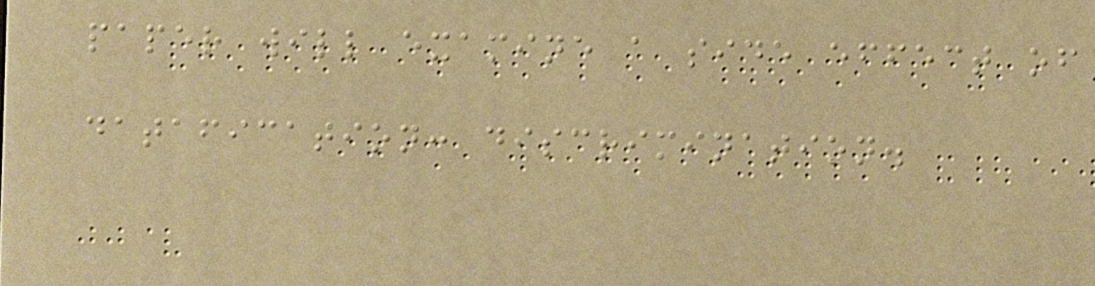paper will examine a side effect of
datafication: discrimination.
